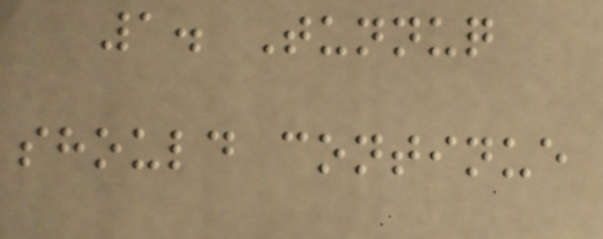1. Tunnuq
should continue
